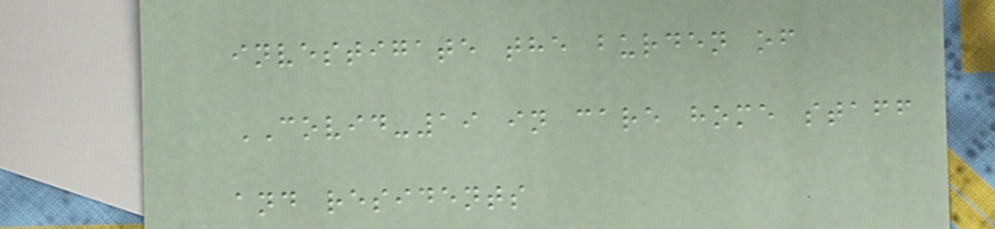investigate the burden of
COVID-19 in care home staff
and residents
